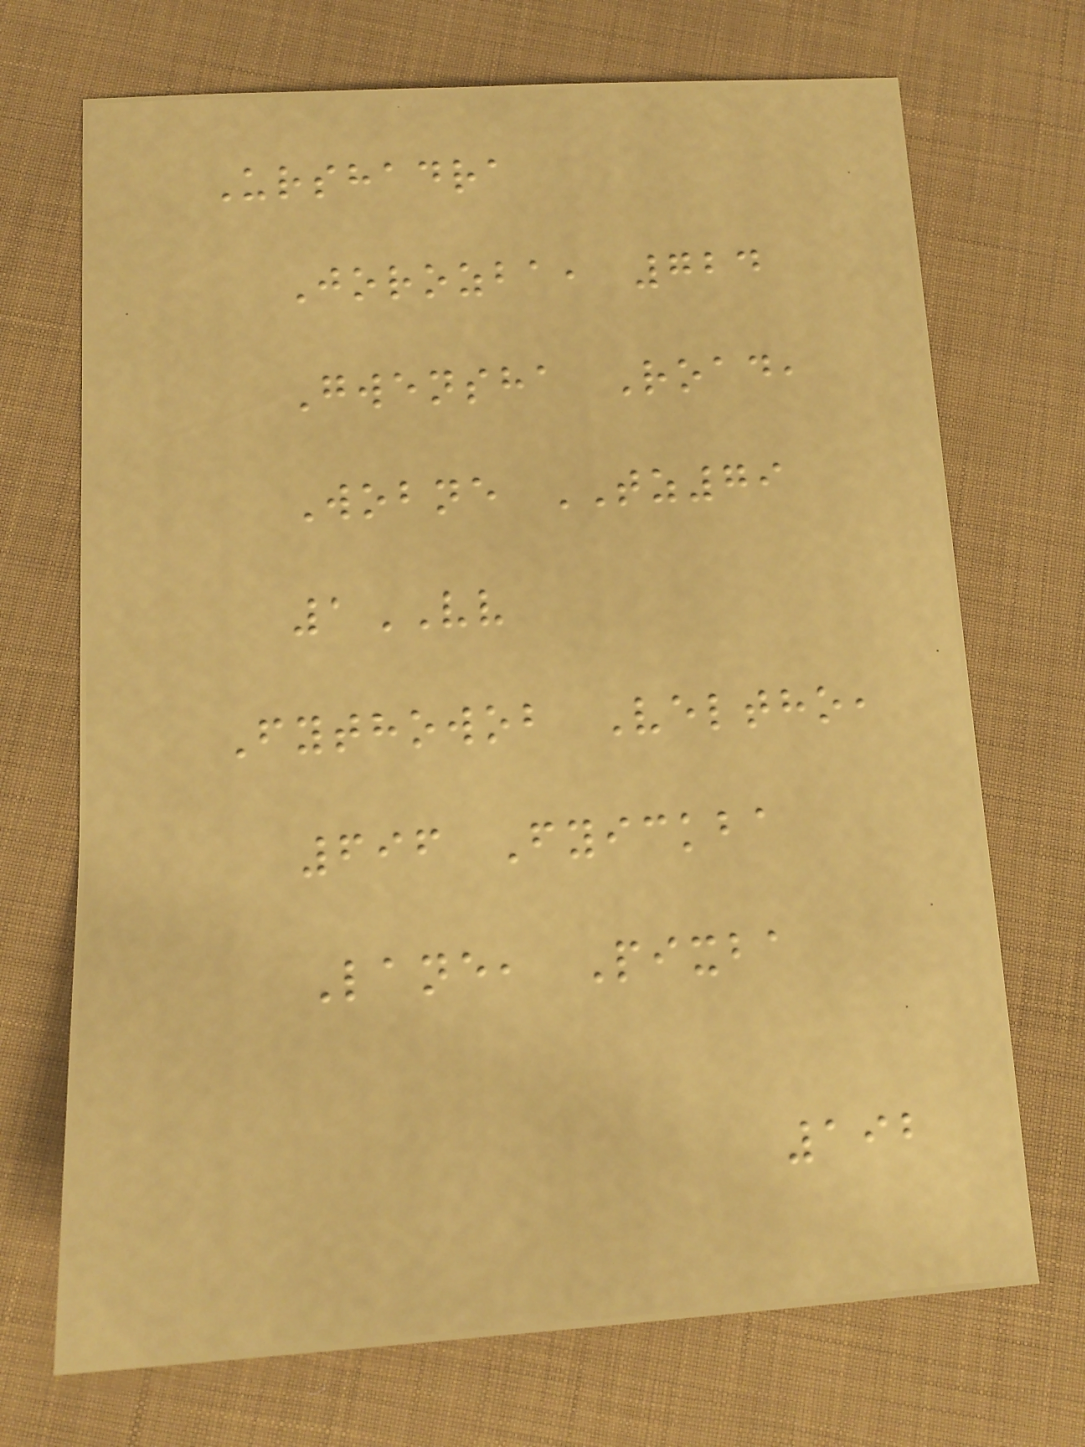Urshadra
Jorozba, 724
Gwensha Road,
Wobne TZ79
1VV
Fythowob Veltho,
696 Fyickba
Lane, Pixba
192
